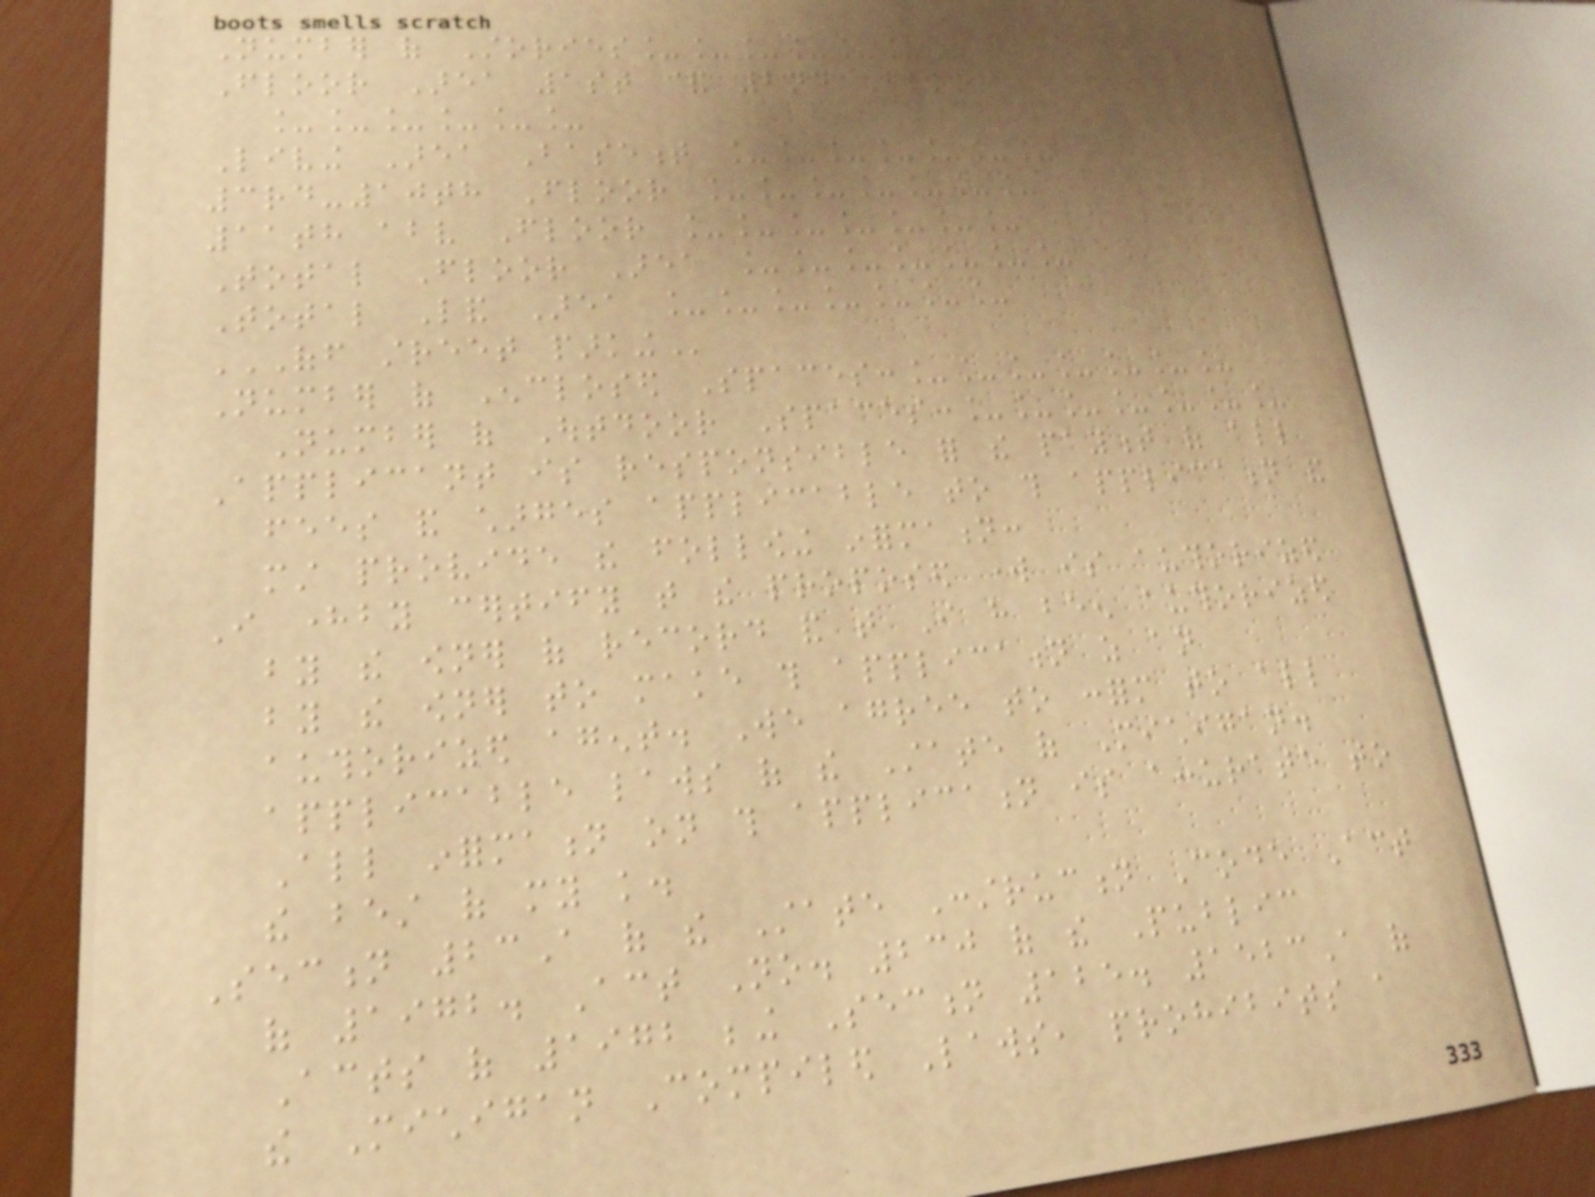Number of Stories_______
Floor Area 1st & 2nd Floor
______
Living Area Basement _______
3rd-10th Floor _______
11th above Floor _______
Total Floor Area _______
Total Land Area _______
OFF STREET PARKING
Number of Enclosed Spaces:_______
Number of Outdoor Spaces:_______
Applicant is responsible for the payment of all
fees and charges applicable to this application and
must provide the following information:
I hereby certify that the proposed work is authorized
by the owner of record and that I have been authorized
by the owner to make this application as an
authorized agent. We agree to conform to all
applicable laws of the State of Michigan.
All information on this application is accurate to
the best of my knowledge.
Section 23A of the State Construction Code Act
of 1972. Act No. 230 of the Public
Acts of 1972 being Section 125. 1523A of
the Michigan Compiled Laws, prohibits a
